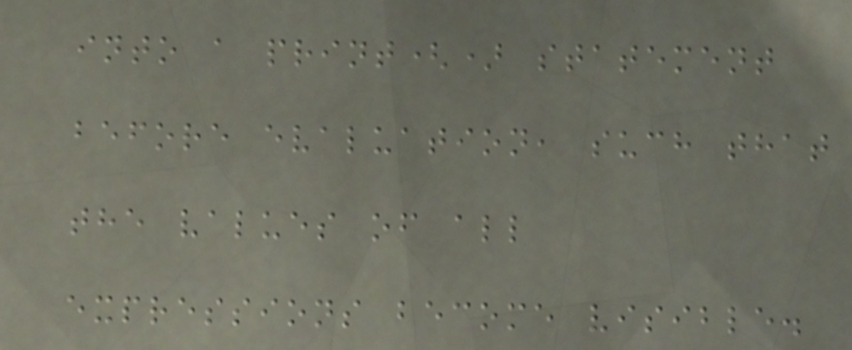into a print() statement
before evaluation, such that
the values of all
expressions become visible.
